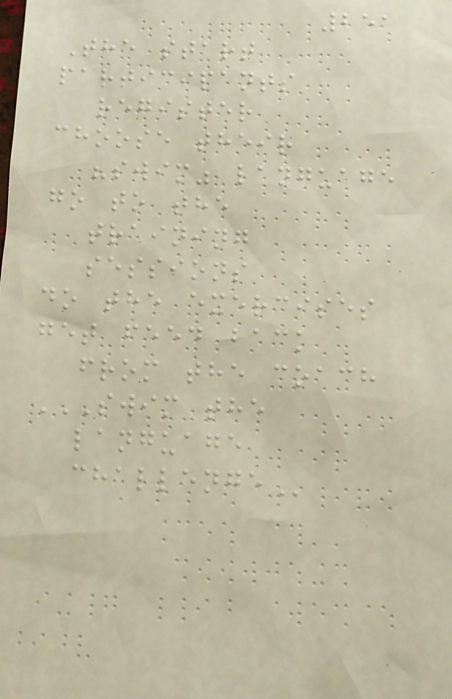251
The start
participants
register
choose their
"swim" language
go to the
training
sessions
do the exercises
get feed back
from the coach
SWIM THE
LANGUAGE
CHALLENGE
